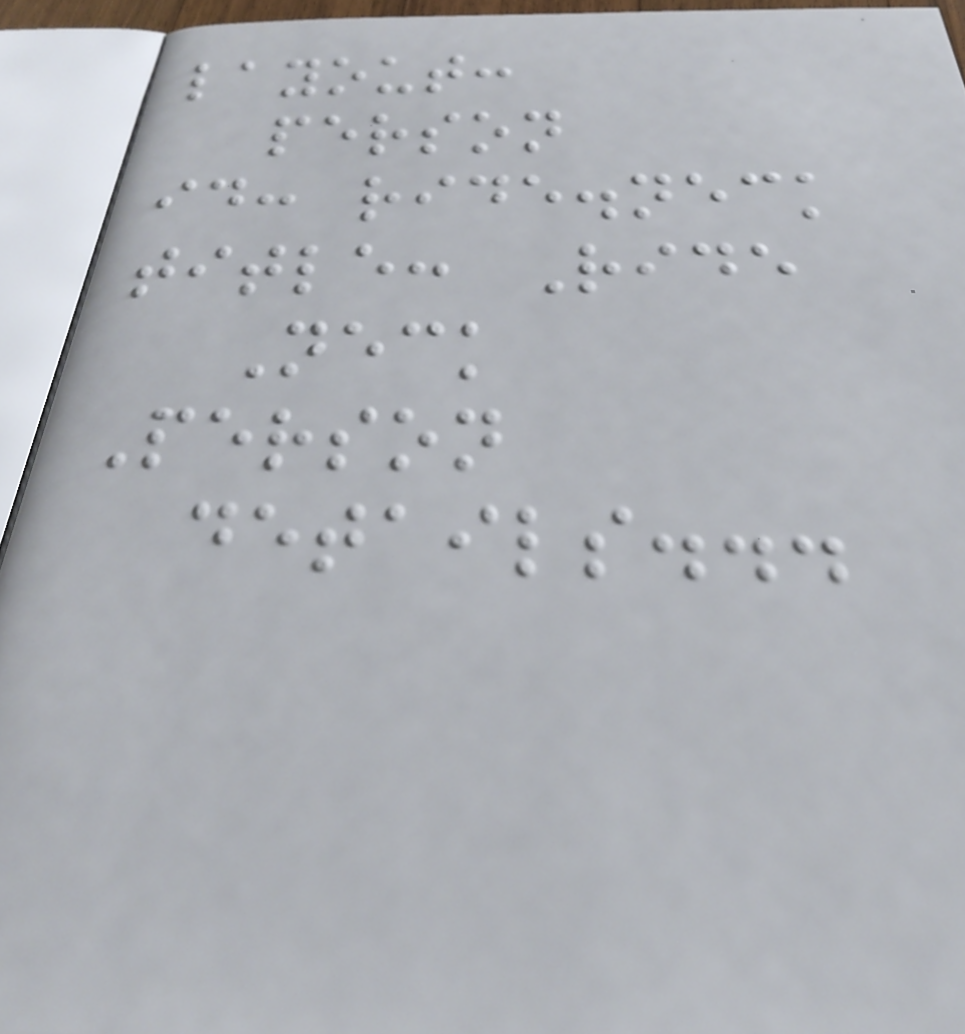layout:
person
id: ride.neck
title: Ride
Neck
Person
details...
